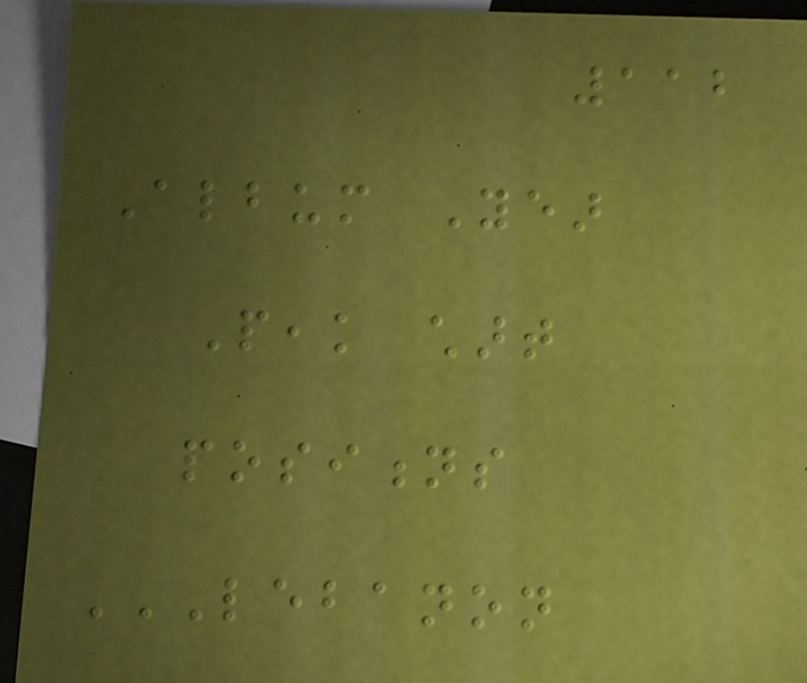112
Album Year
Peak chart
positions
LEBANON
